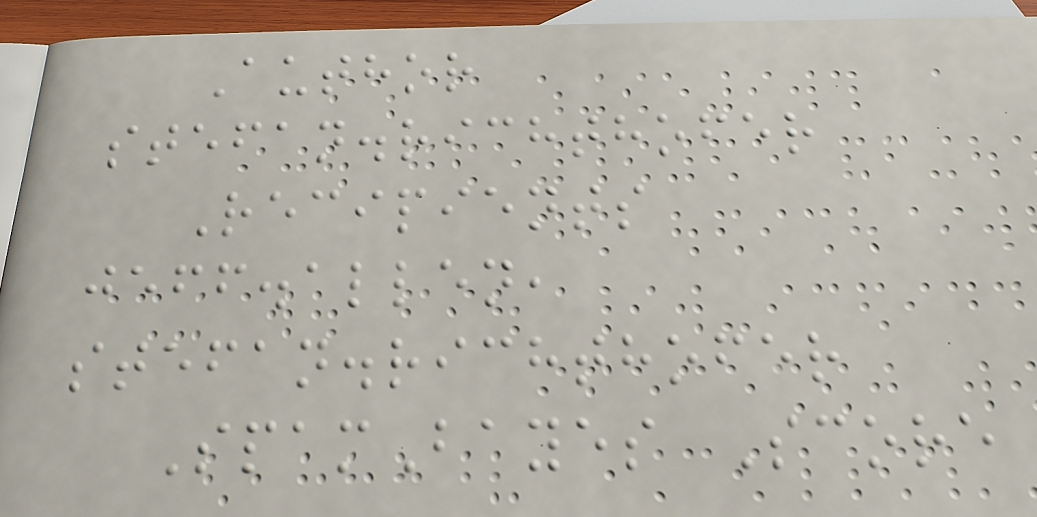Author
stefan.richthofer
Recipients
jeff.allen,
stefan.richthofer
SpamBayes Score
